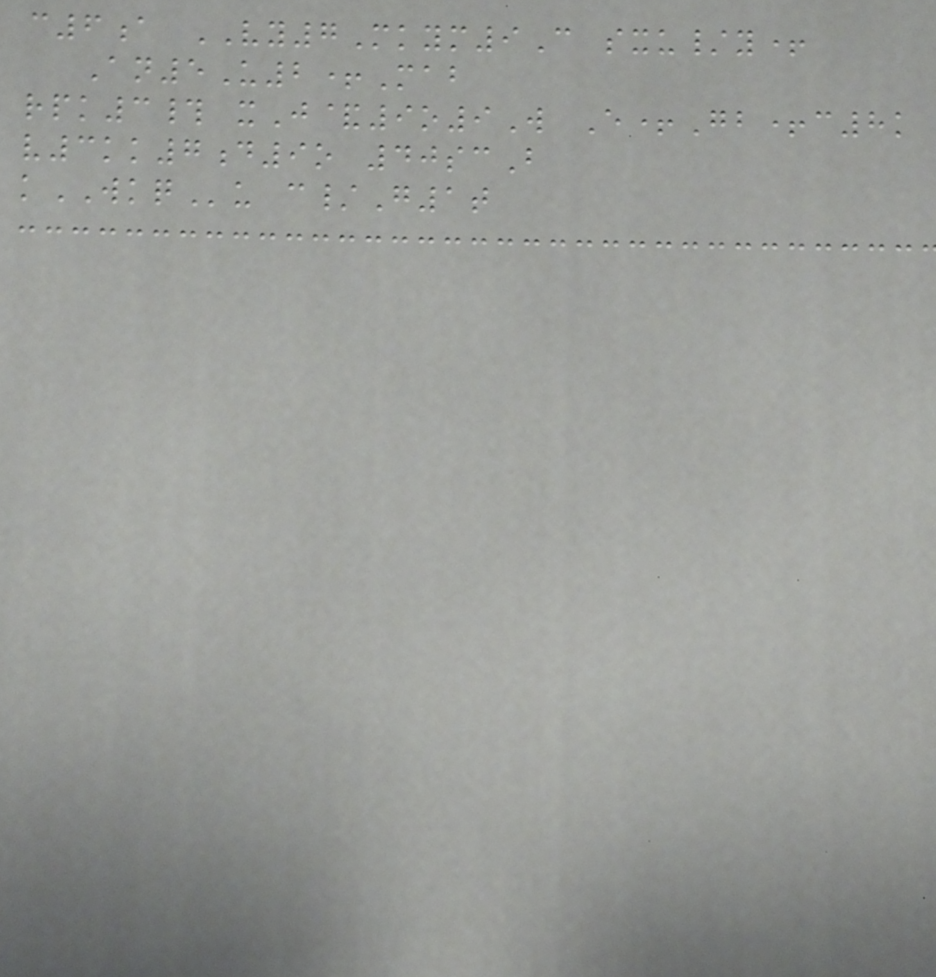c6a VY7Mkym9C sxu/y+
An5U2+Mab
rpk3# xJ&9o9W E+Gb+c8k
v3kk7d9o 40scB
kWKQu c/G1t
